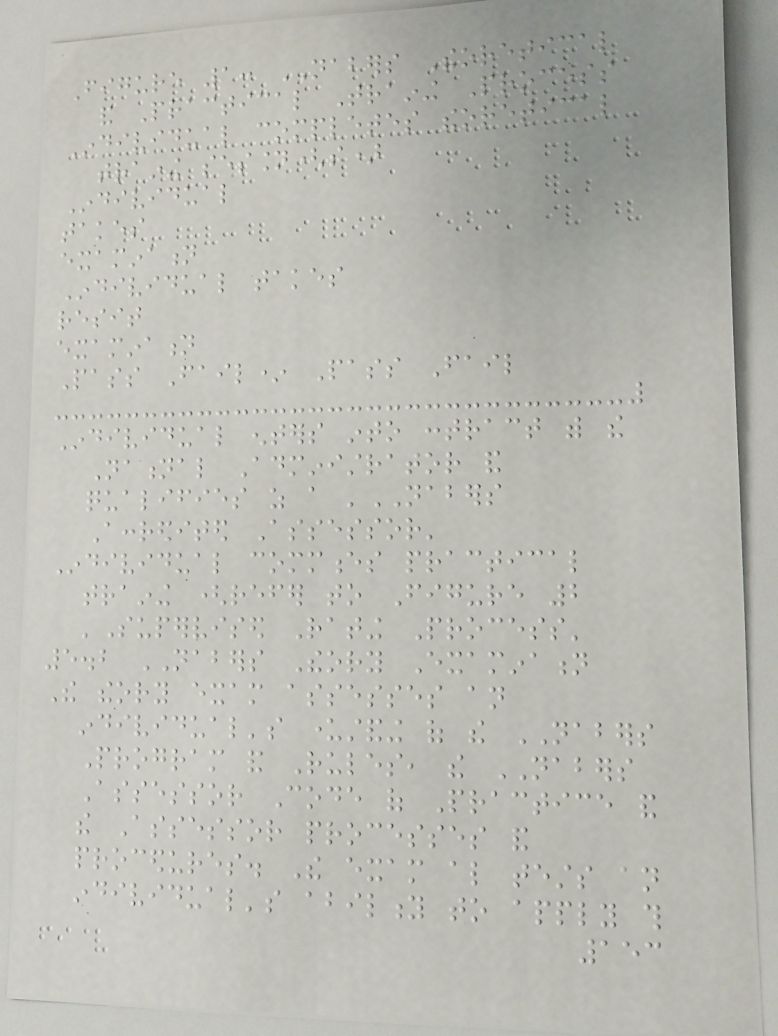Figure 1: NABERS Theoretical
and Practical Training Process
Individual completes theoretical
training session(s)
Individual
takes
examination
Individual takes
resit
examination
Pass Fail* Pass Fail
Individual enters into contract with the
National Administrator and
qualifies as a 'NABERS
Accredited Assessor'
Individual commences practical
training (refer to Figure 2
'Supervised Rating Process'
5.2 NABERS Theory Examination
The theory exam assesses an
individual's understanding of the NABERS
Program and Rules, the NABERS
Assessor Code of Practice and
the Assessor processes and
procedures. The exam also tests an
individual's ability to apply this
153
